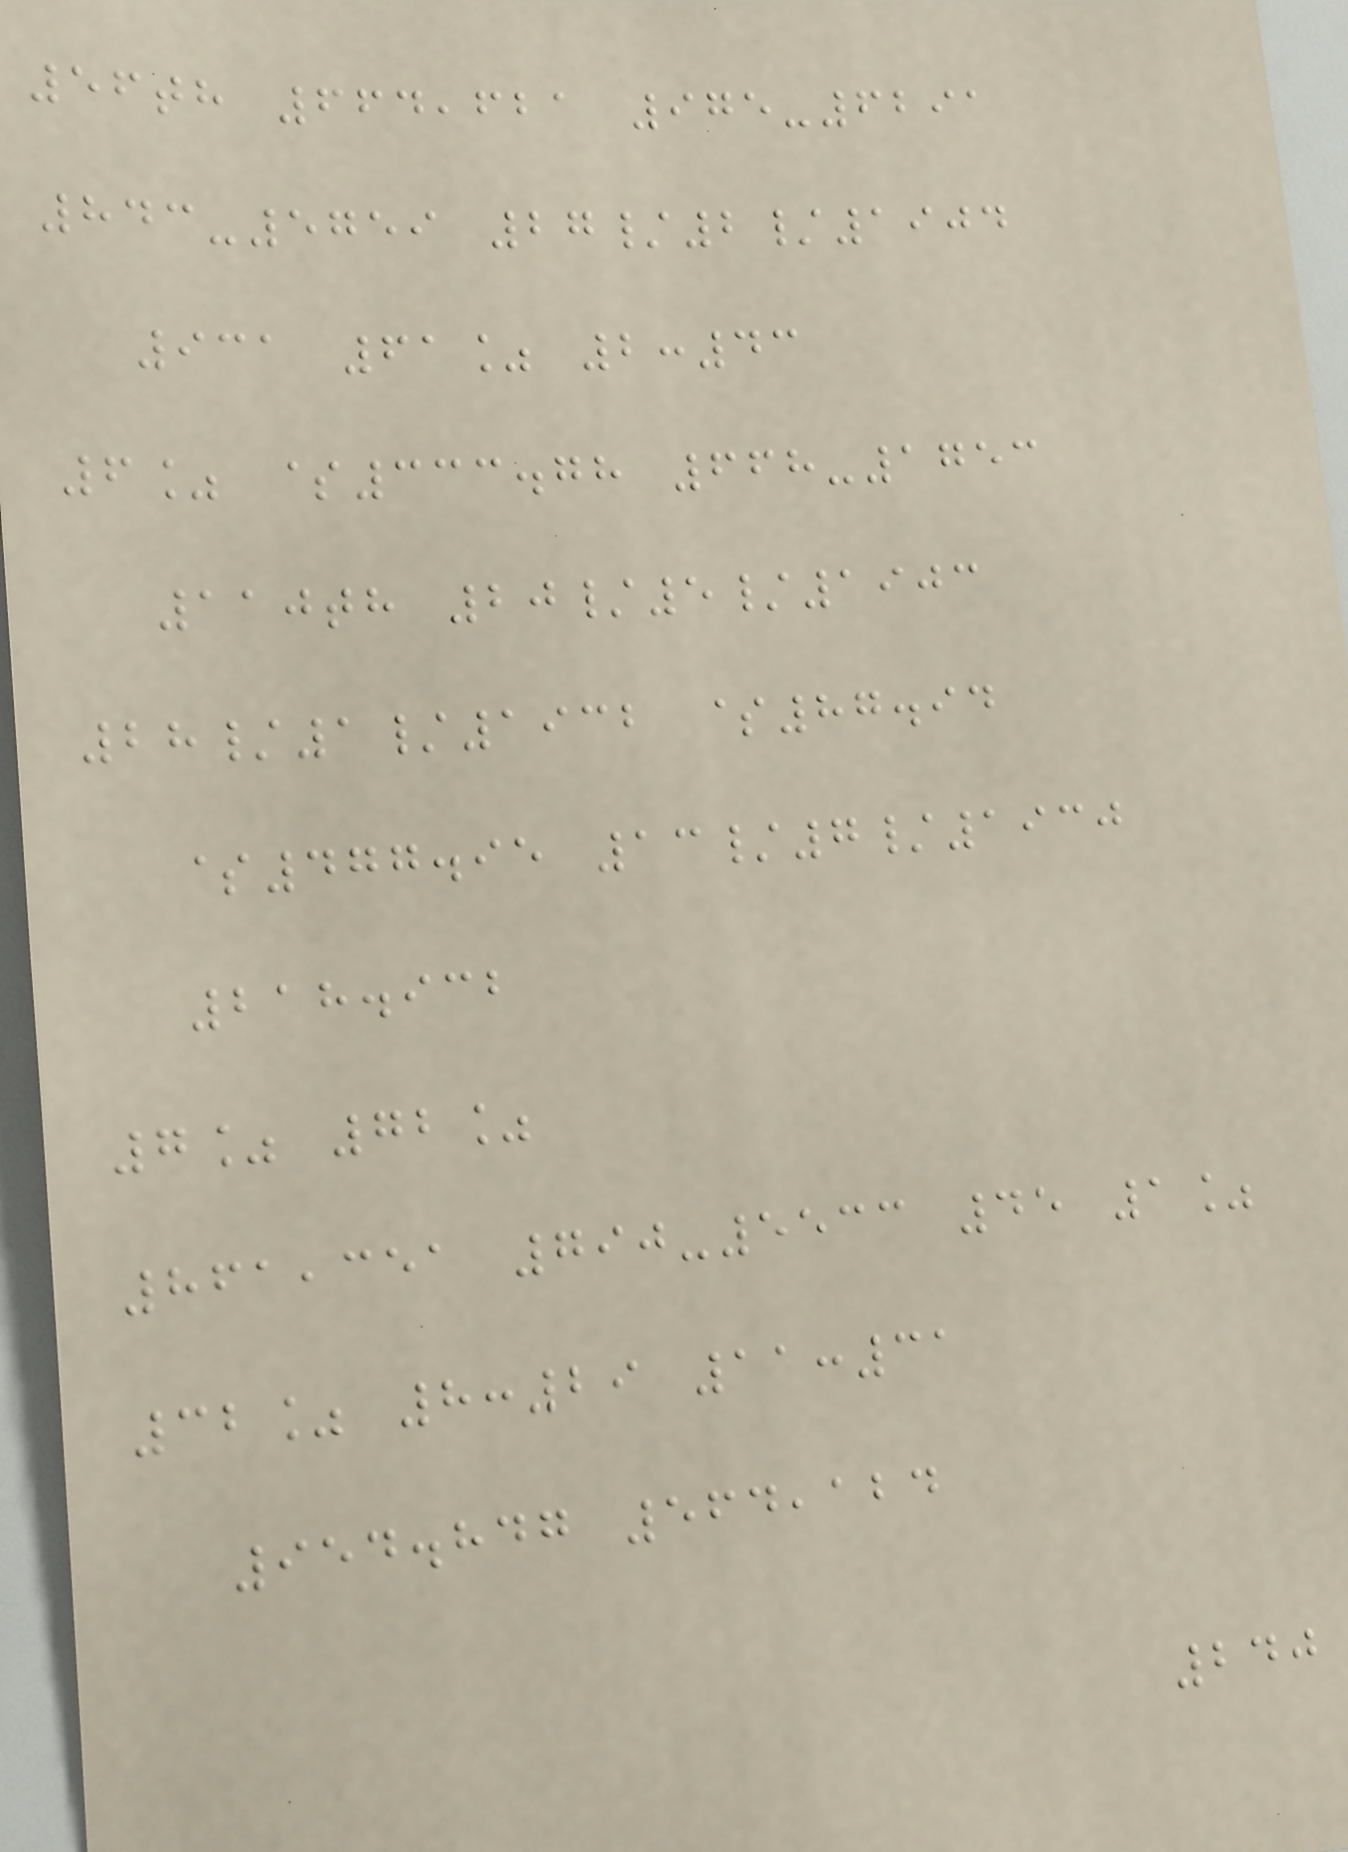56th 664,621 975-6291
843-5759 27/2/1904
931 61% 2:43
6% $333.78 668-1753
110th 20/5/1903
28/1/1932 $87.94
$477.95 13/7/1930
218.932
7% 72%
861,351 790-5533 45 1%
32% 8:29 11:31
954.847 564,124
240
